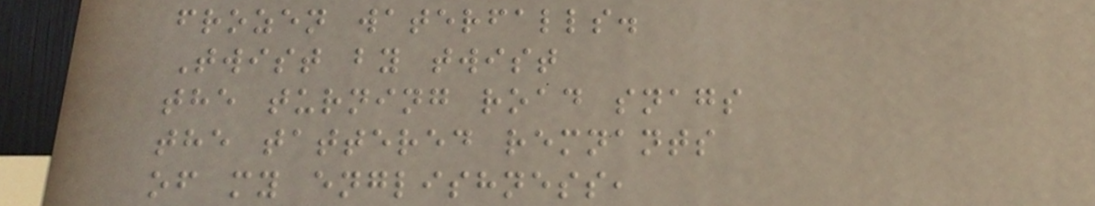frozen waterfalls.
Twist by twist
the turning road snags
the tattered remnants
of my englishness,
